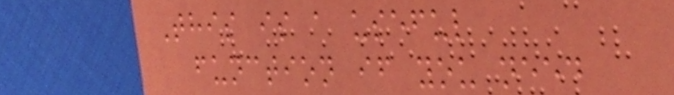This is a useful
function if you need
